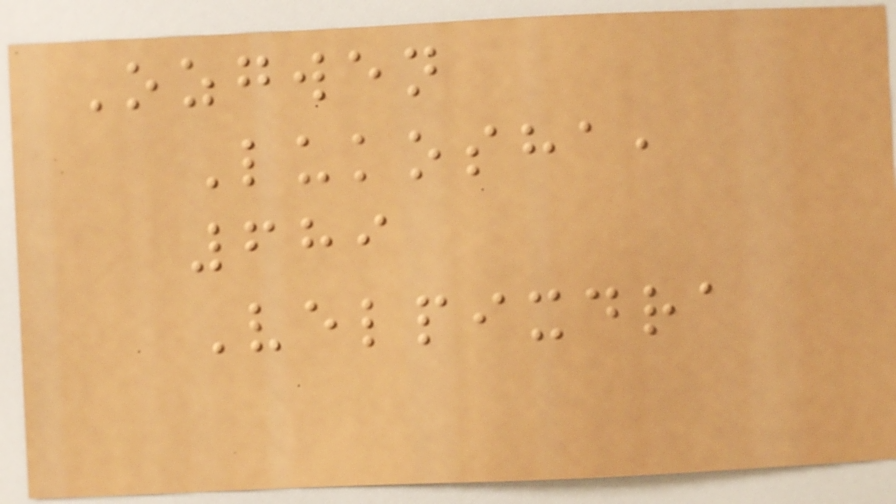Ozgwen
Lukosha,
689
Velpixdra
